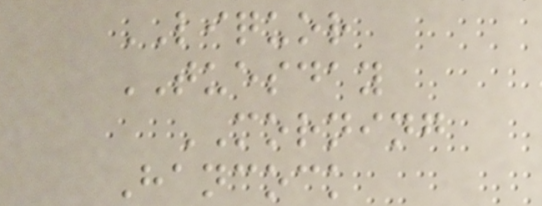LIQUOR
TUESDAY
MORNING
Hancock
